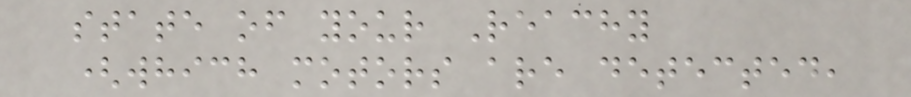state of your Reachy
(which motors are detected,
